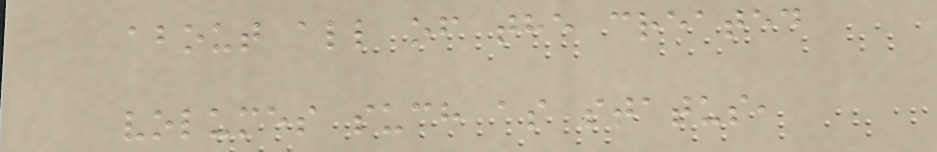about all of the created
volumes such as status,
